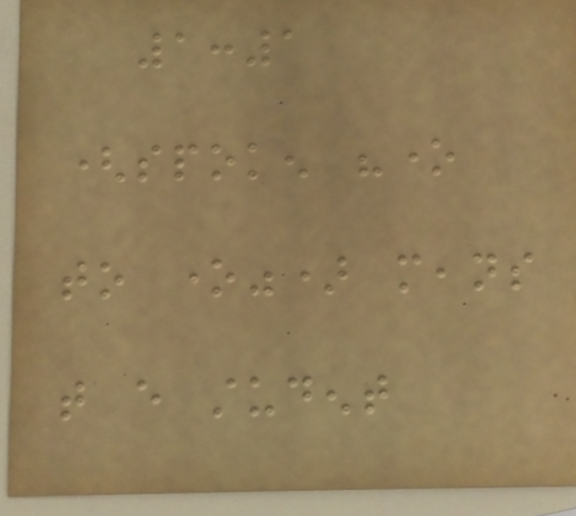1:1
(spoken "one
to one") means
that every student
